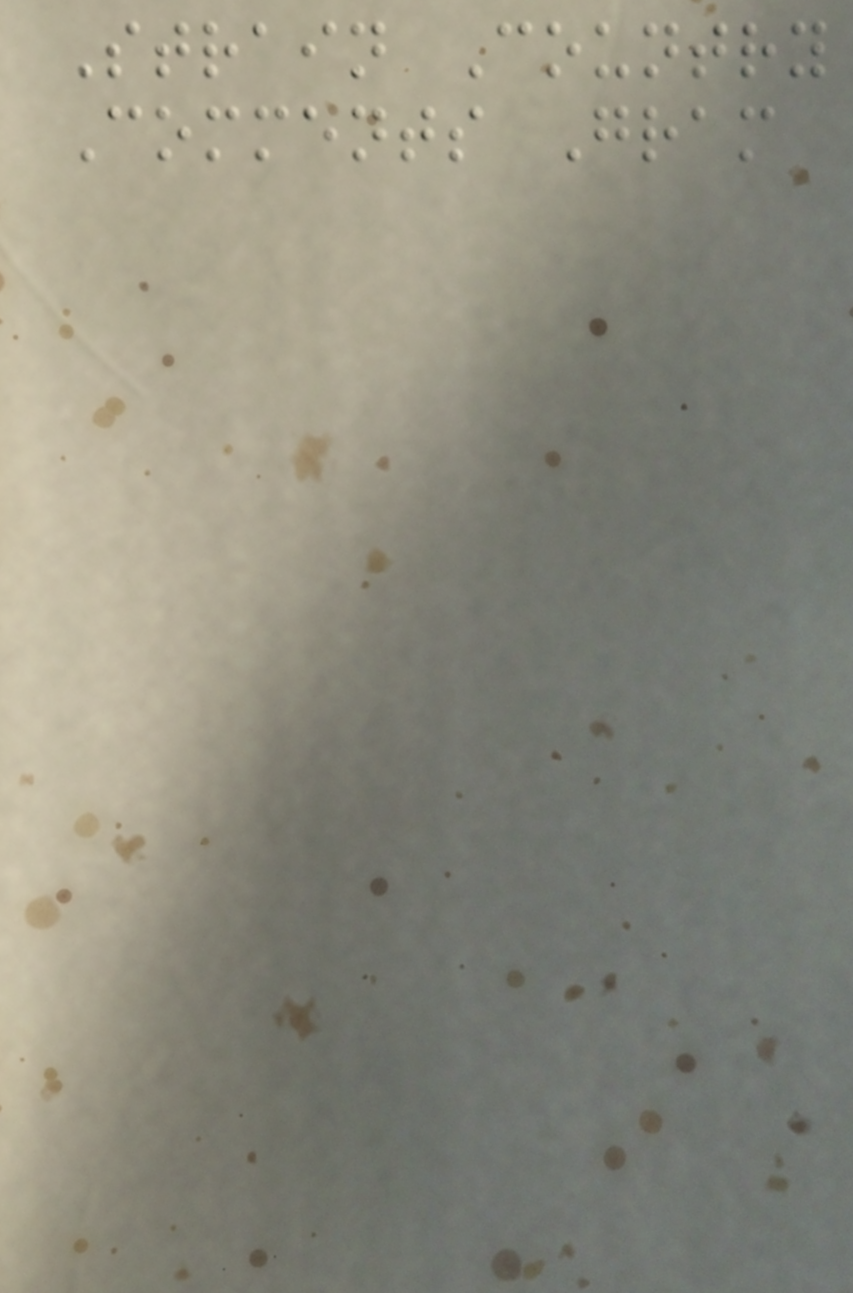Strain Country
Comments Gram
